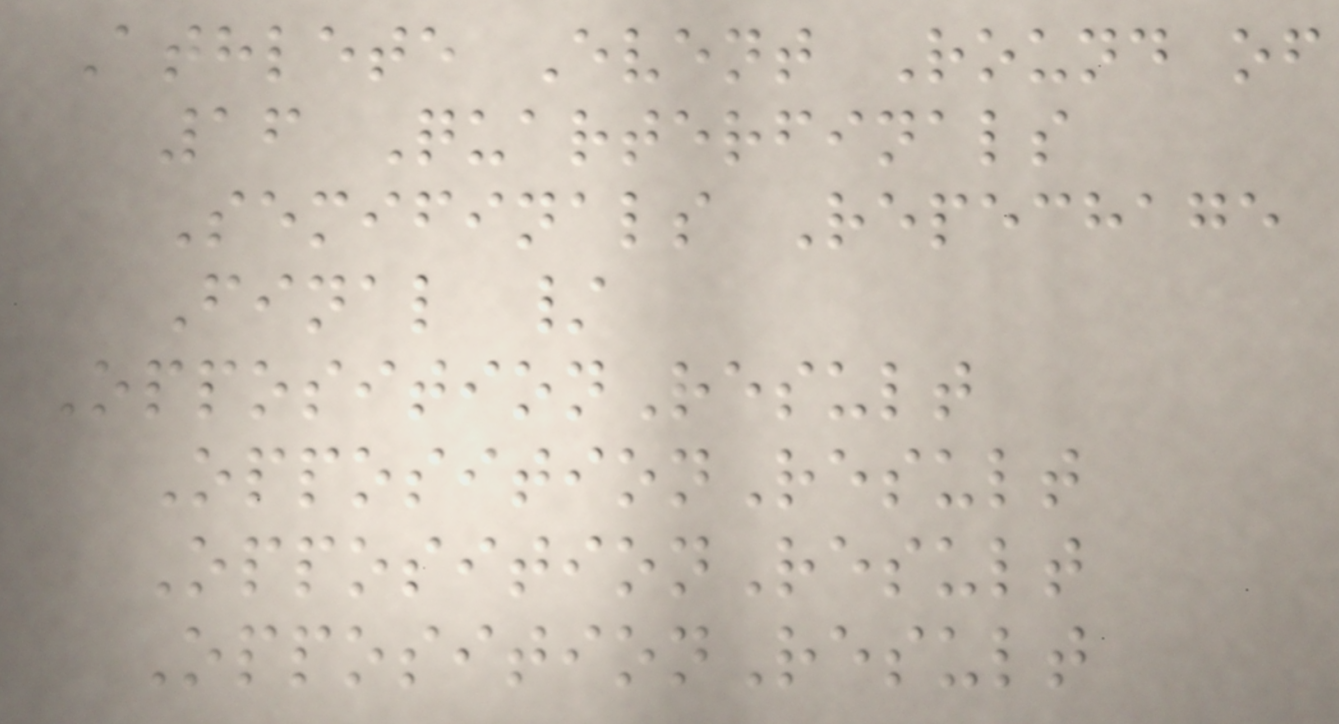Athlete Event Round of
16 Quarterfinals
Semifinals Repechage
Final /
OppositionResult
OppositionResult
OppositionResult
OppositionResult
